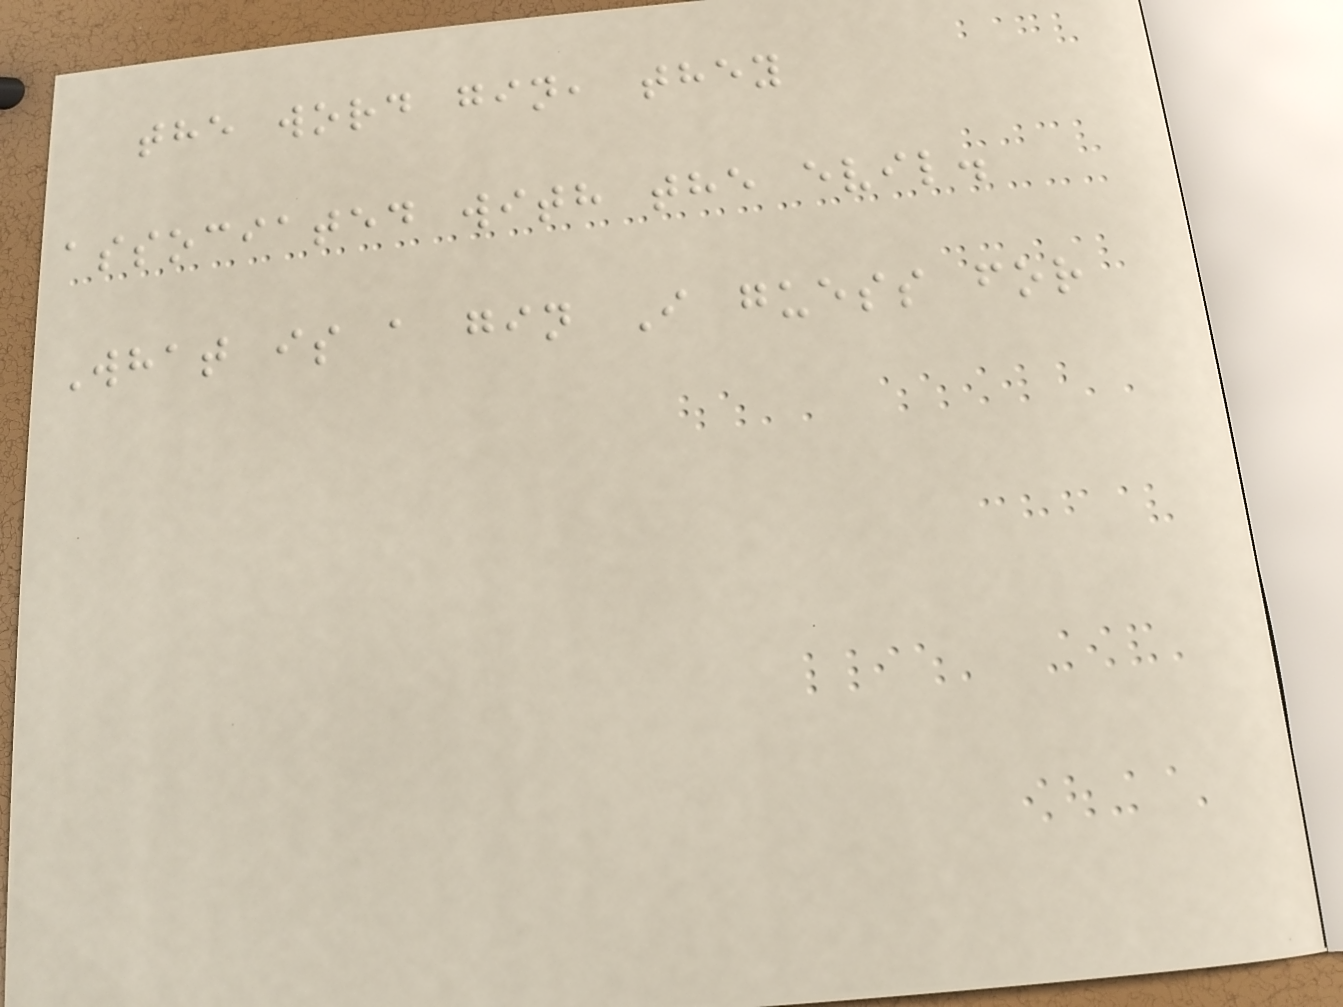the word gin, they
associated with the evil.
What is a gin I guess for
